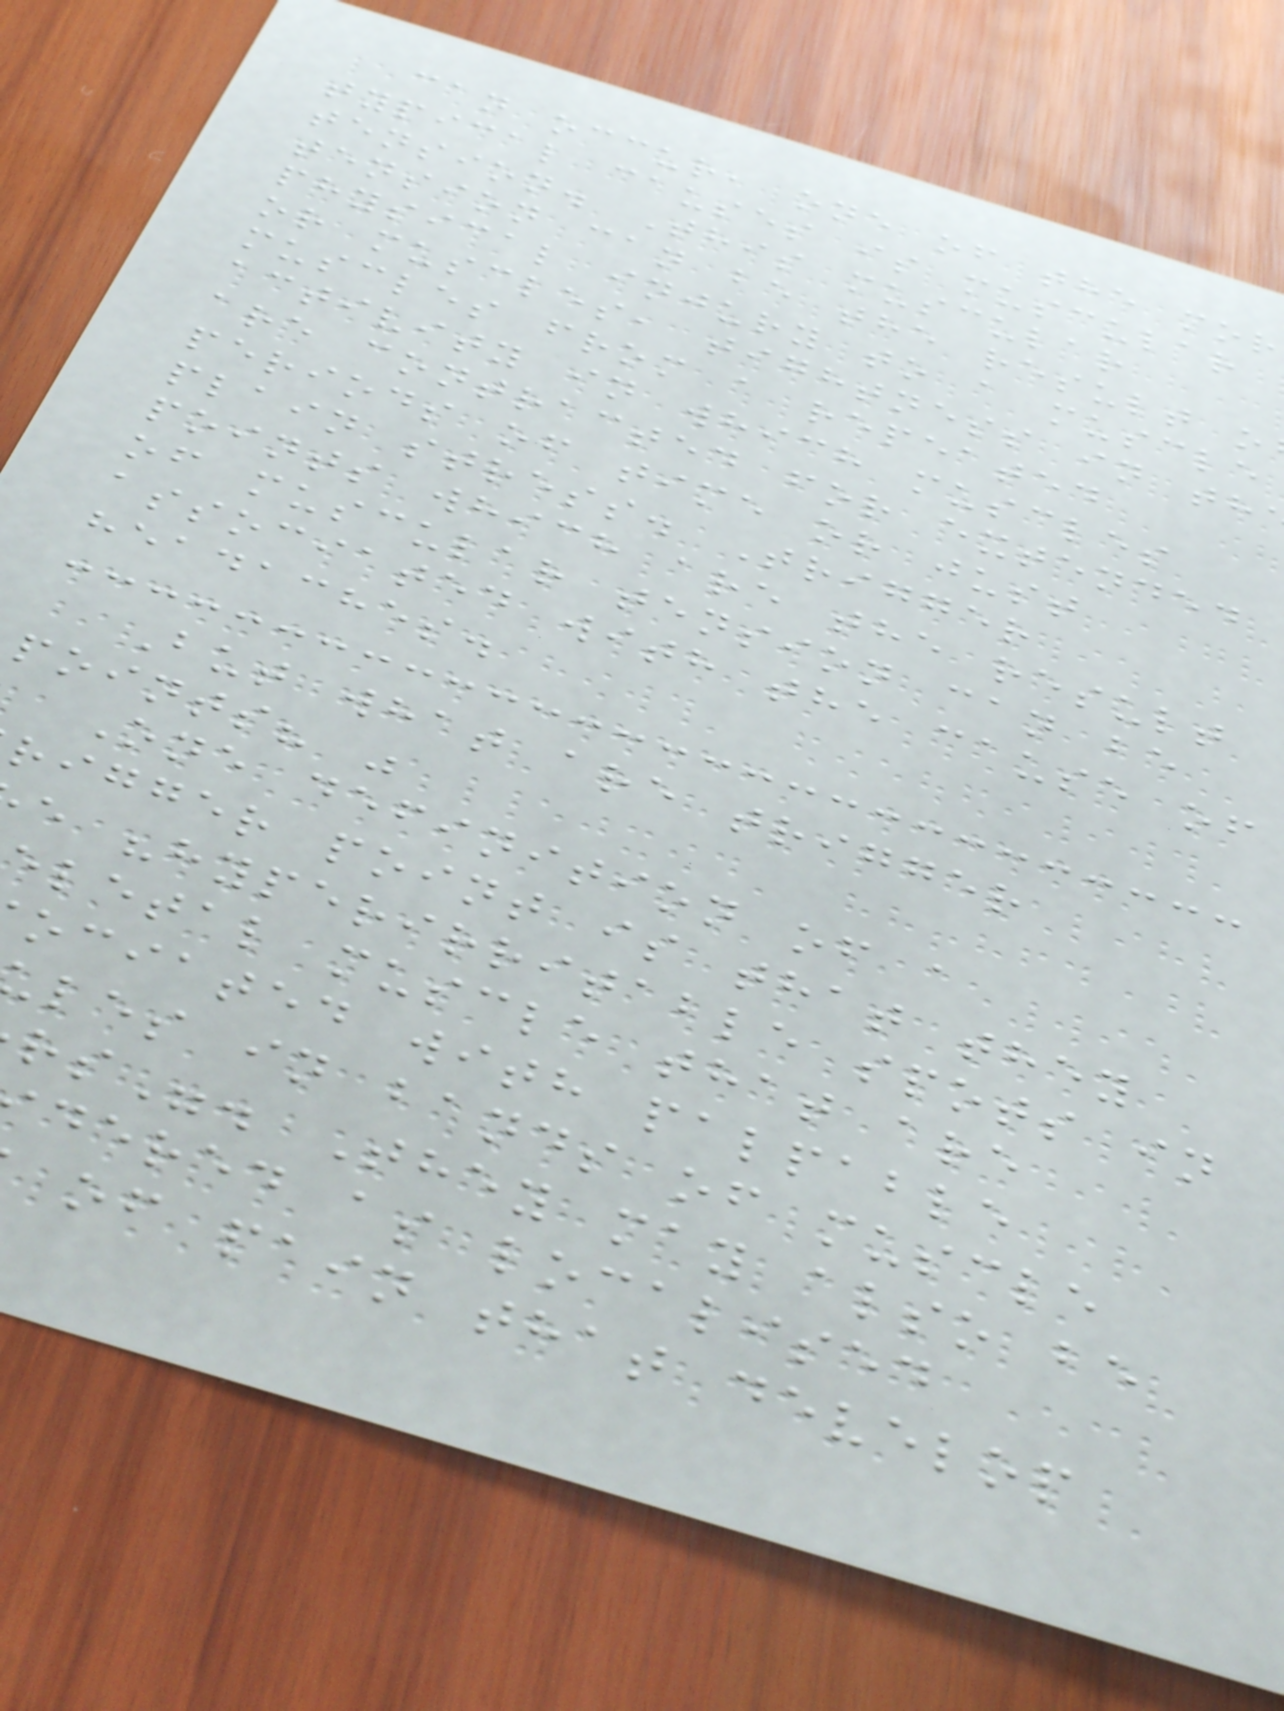can occur, one of the mor
typical causes is muscular
tension. This muscular
tension can be the result o
physical injury to a muscle
or muscles, tightness in th
muscles from a repeated
activity in which muscles
are contracted for extended
periods of time or just
plain stress. Trigger
points which are the result
of muscular tension can be
associated with the cause of
headaches.
But what are trigger
points? "
One definition of a
rigger point is that they
e "hyperirritable spots in
eletal muscle that are
ociated with palpable
les in bands of muscle
rs". They may also be
dered as localised
of pain that develop
